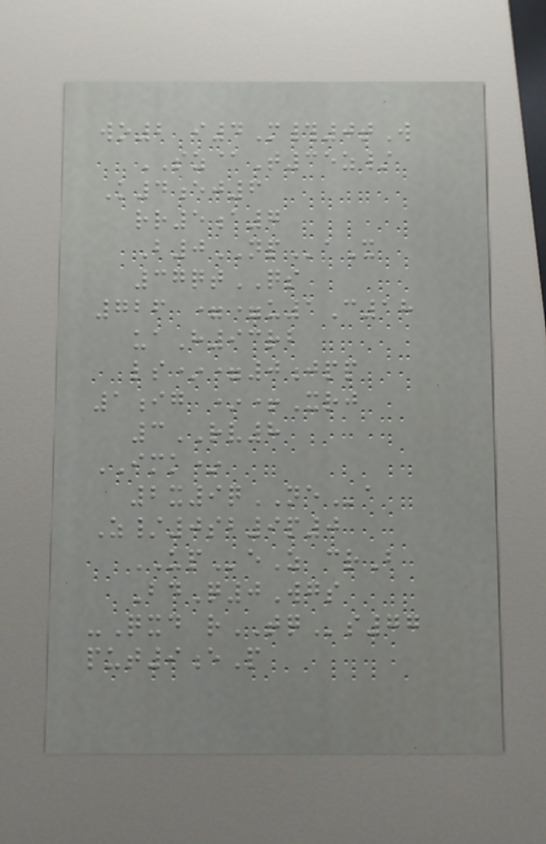wo2 i4M#0tW
SZ@T35z/
K4ej6
rr5a7
B0NPaX
37qtQS
726 ==u1C18
uaH93rb
ls*=0jpp
1ig *+Xrj
3RV8
IMK*
2x9qNEa
Z/0sb9p0
UPeZ crB
BdQ0Wgs
-Qxd rTQs77
put9eP
